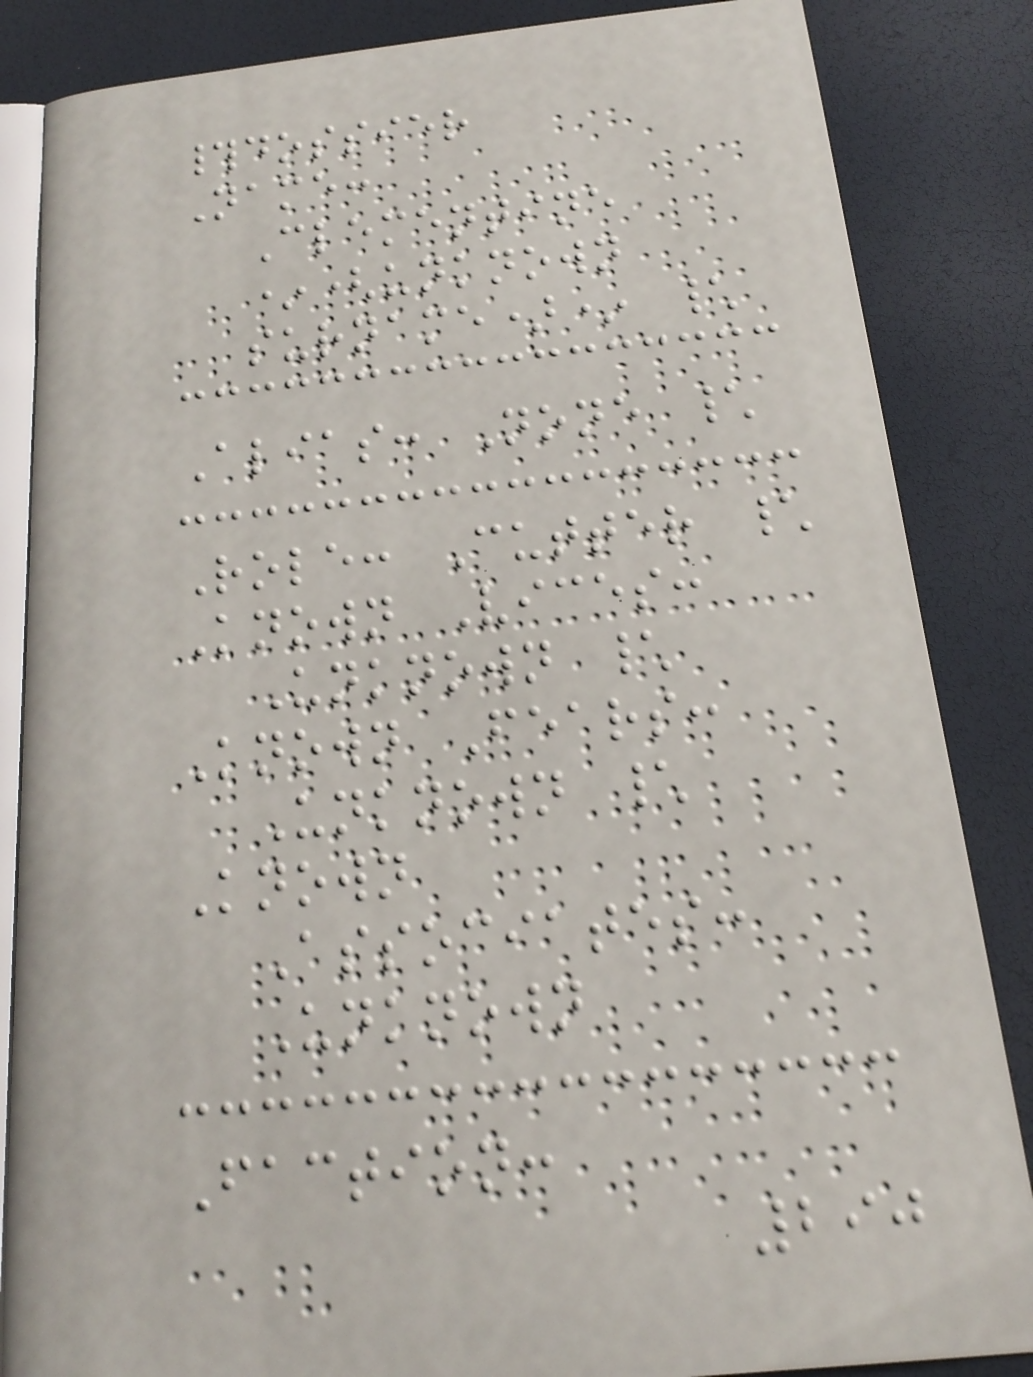#dossier
Name:
Clementine
*(unknown
surname)* \
Alias: None \
Role: Cutter \
Known Vices:
Unknown \
Known Fears:
Unknown \
Known
Associates:
Unknown
Faction:
290
